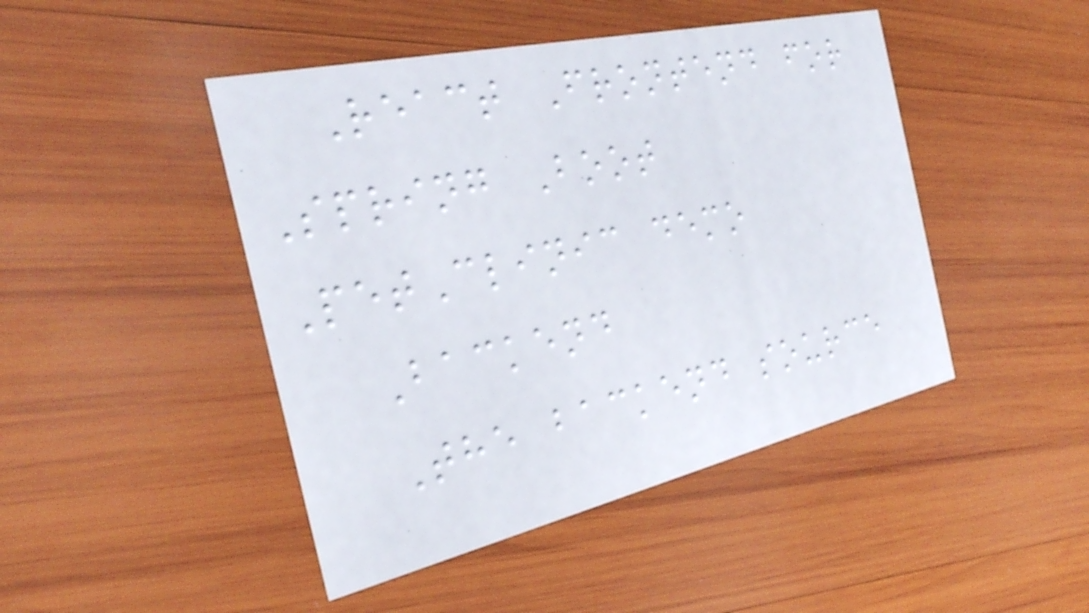React Frontend for
Spring Boot
PetClinic demo
Backend
The backend source
